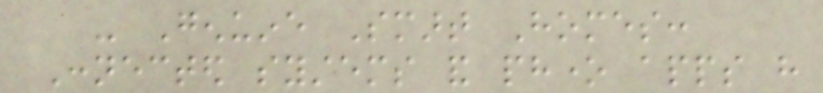- Genuine Smart Homes:
Connected systems and phone apps have
